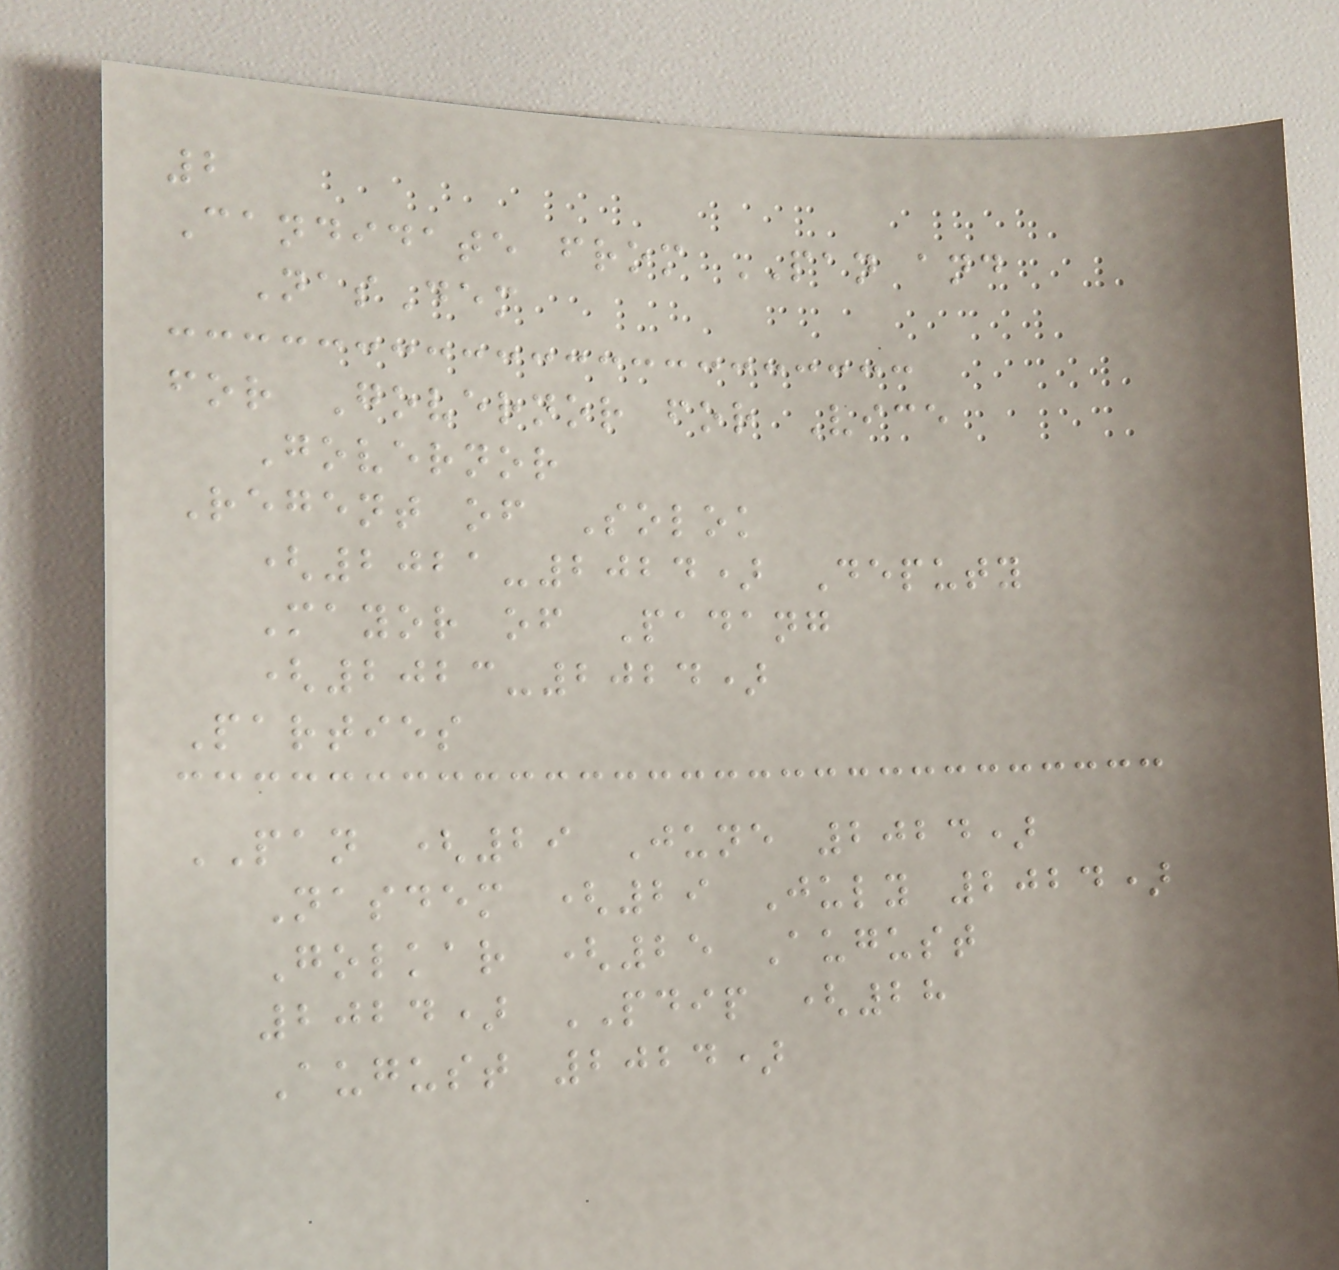2
Candidate from PAN and
NasDem
for Governor for Vice
Governor
Regent of Solok
(2021-2024) Deputy
Mayor of Padang
(2023-2024)
Parties
PAN (29 June 2024)
Nasdem (29 July 2024)
Golkar (25 August
2024) PDIP (28
August 2024)
